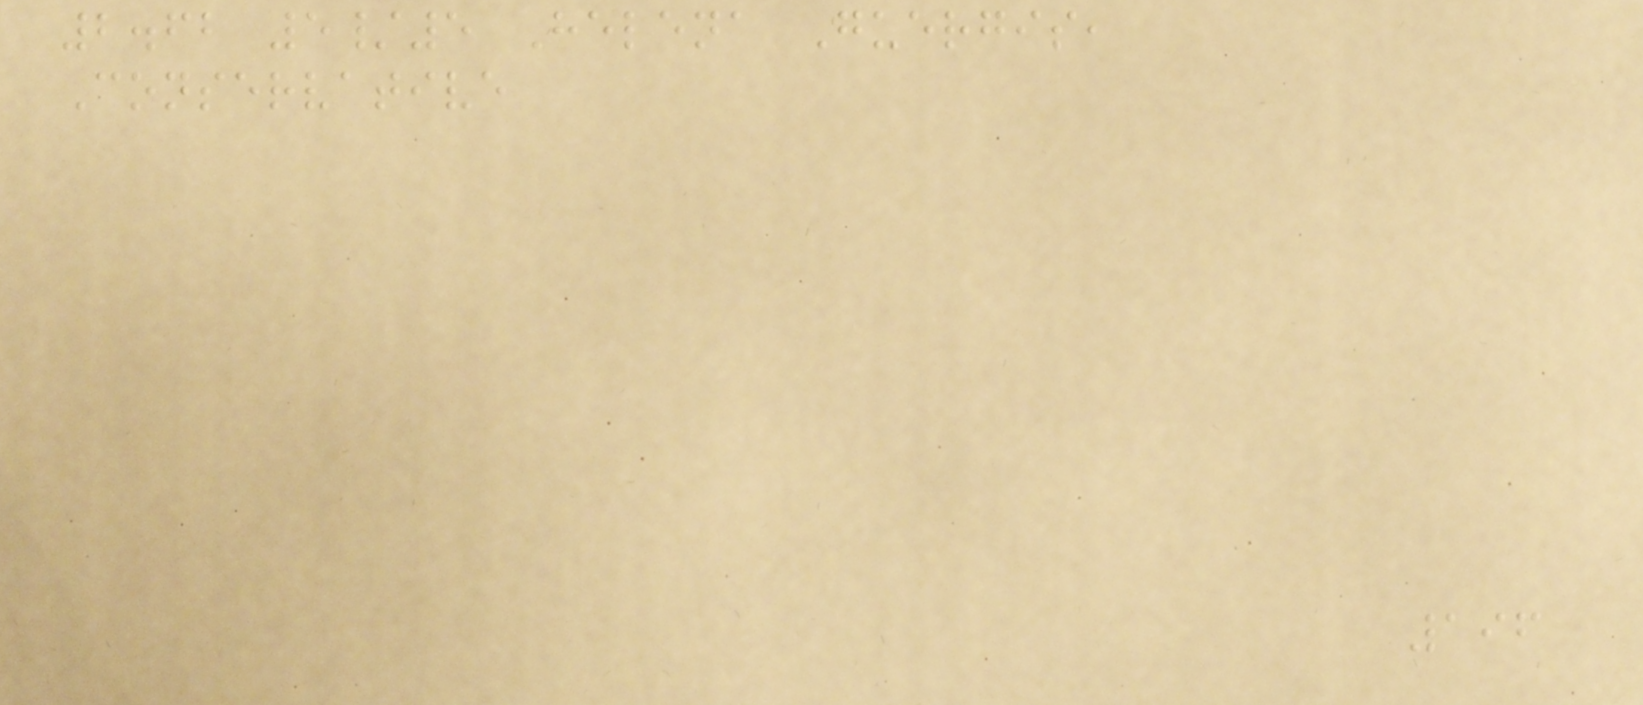2.62 5/5 Helena Guergis,
Conservative
196
